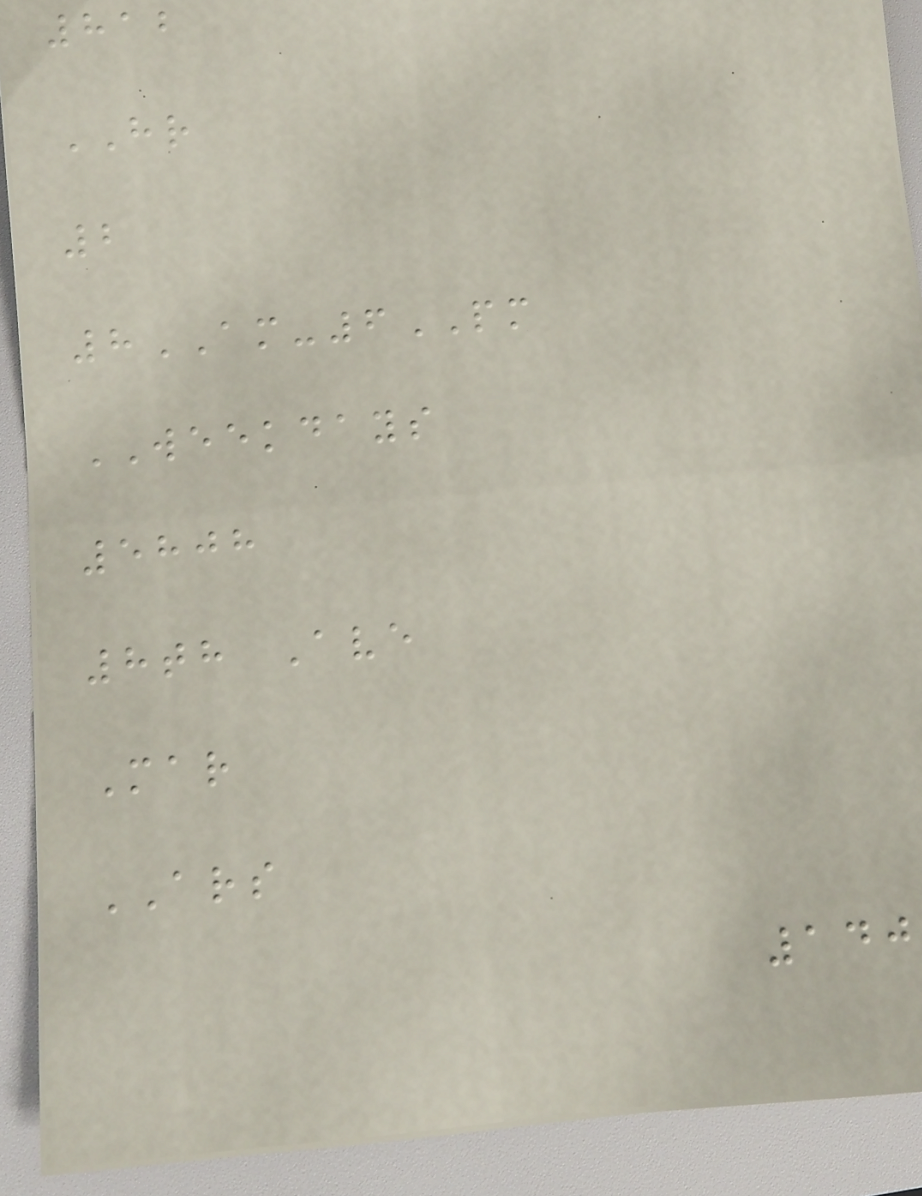812
HR
2
8AM-6PM
WEEKDAYS
5808
8th Ave
Mar
ARS
140
